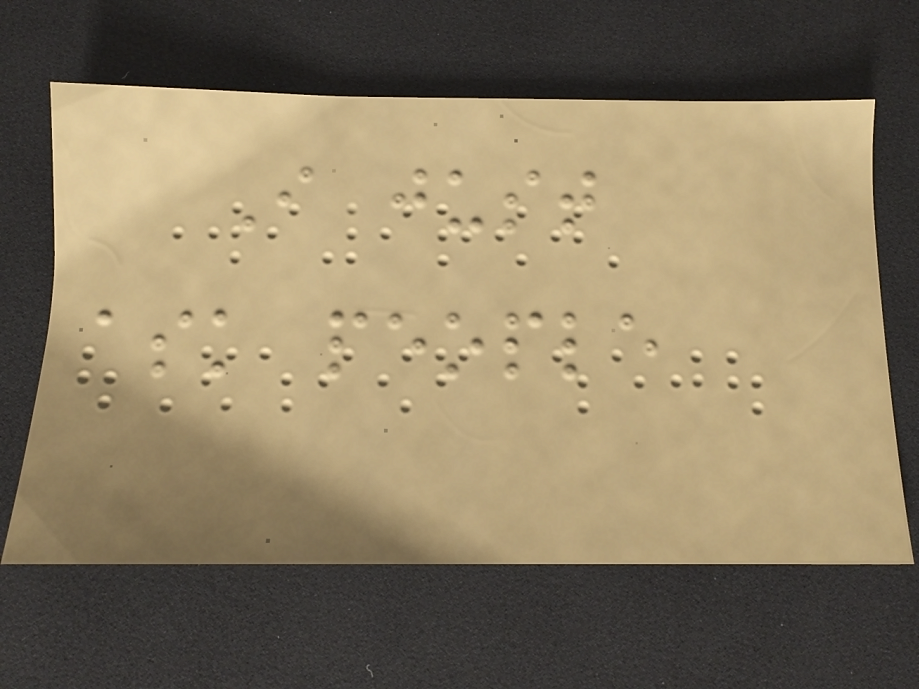I just
ask people
